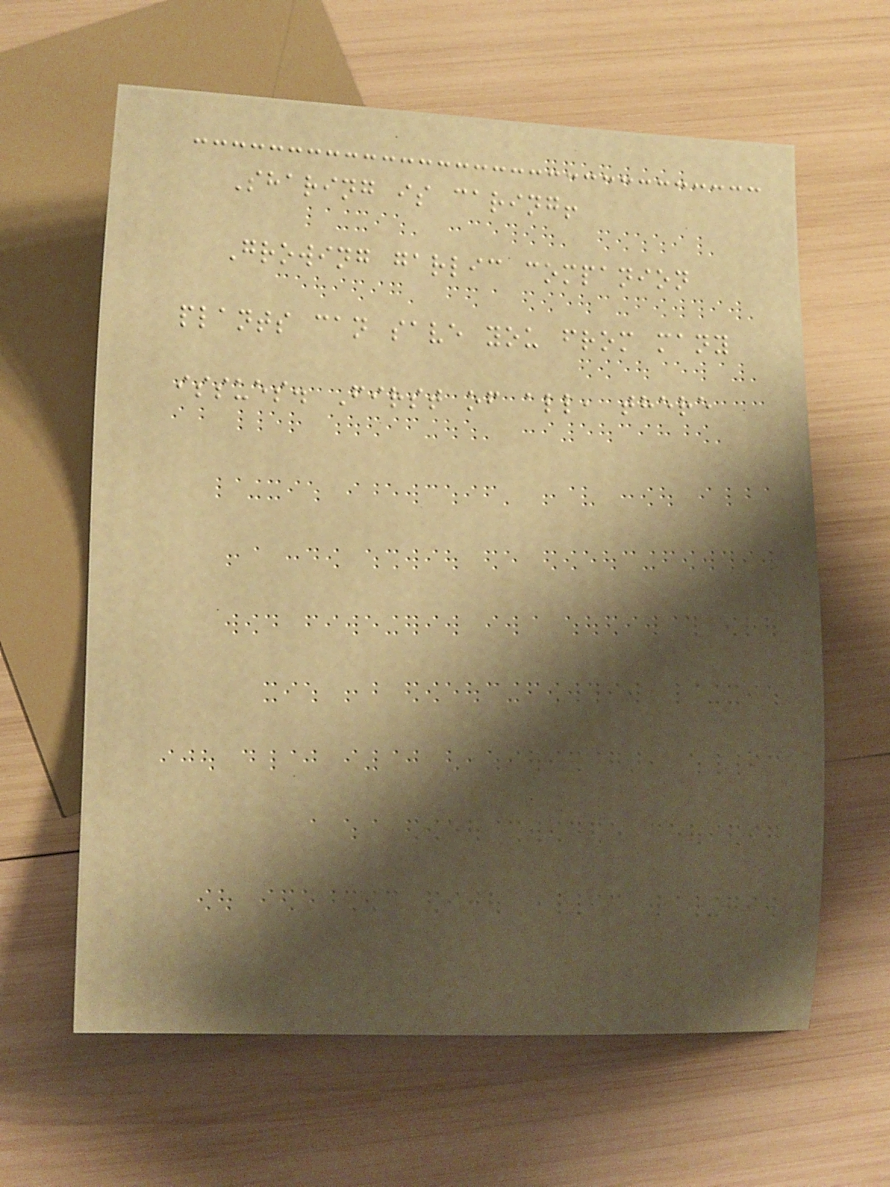Sharing is caring!
Growing garlic companion
plants can save you from many
issues. First of all, there
